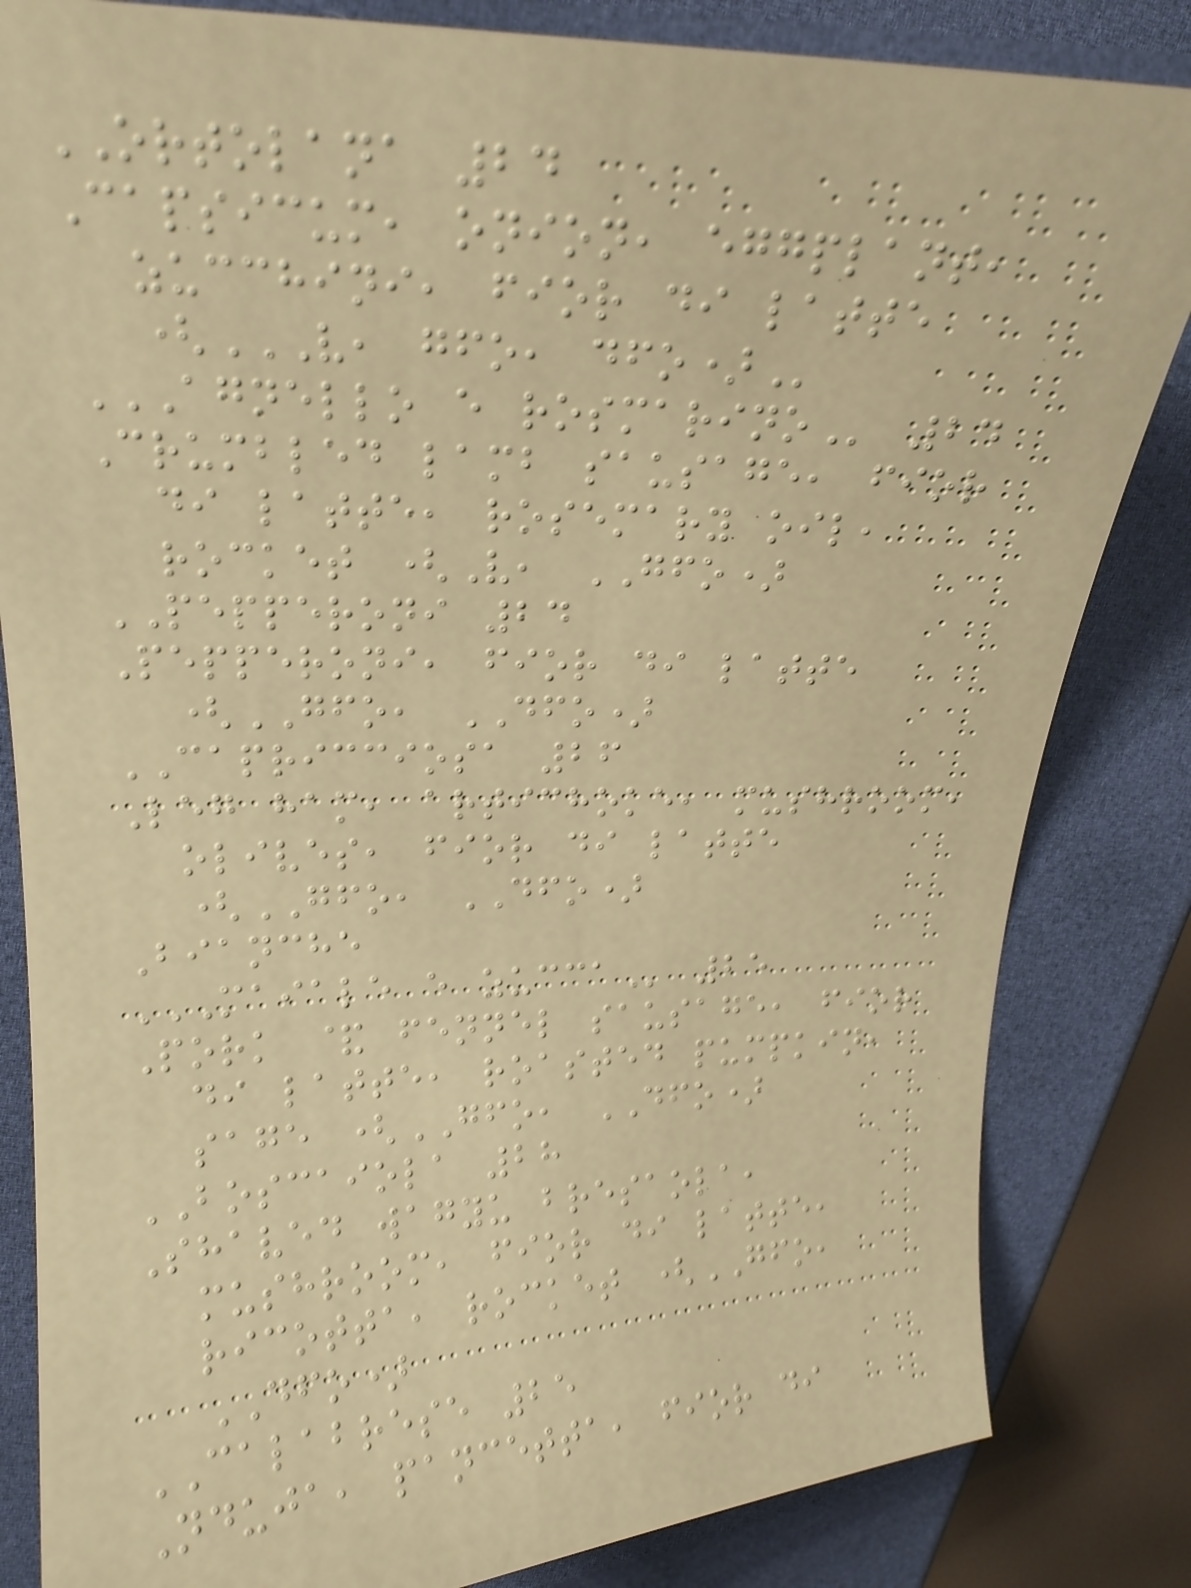ORTOLANA 24
Capsicum, onion, eggplant,
zucchini, fior di latte
(V, GFO, DFO)
AGNELLO E ROSMARINO 24
Crumbled lamb sausage, fior
di latte, rosemary oil,
rocket (V, GFO)
PEPPERONI 24
Pepperoni, fior di latte
(GFO, DFO)
CAPRICCIOSA 26
Leg ham, artichoke, mushroom,
olives, fior di latte
(GFO, DFO)
Bianche
MAIALE E ZUCCA 25
Pork & fennel sausage, fior
di latte, roasted pumpkin,
sage (GFO, DFO)
BOSCAIOLA 28
Shaved wagyu bresaola,
mushroom, fior di latte,
ricotta, rocket (GFO,
DFO)
CALABRESE 25
Nduja, pancetta, fior di
